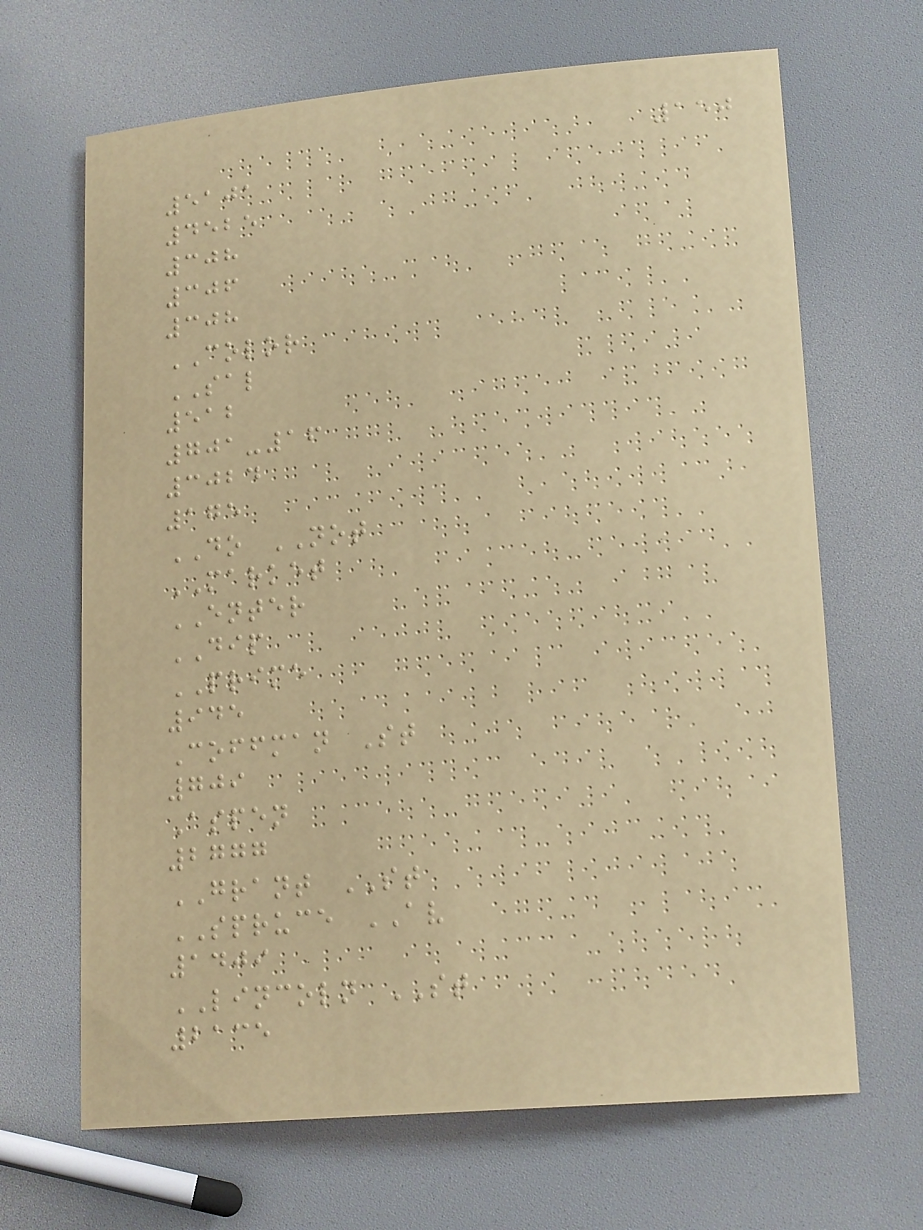150
5101
4525
308
306
308
COLOR
SAL
512
701-16
3024
175
DO NOT
MARKET
ENTER
DIP
PRIME
945
Coffman St
709
Aspen
2777
GRANT ST
SPRUCE AV
1409
LINCOLN ST
2135
